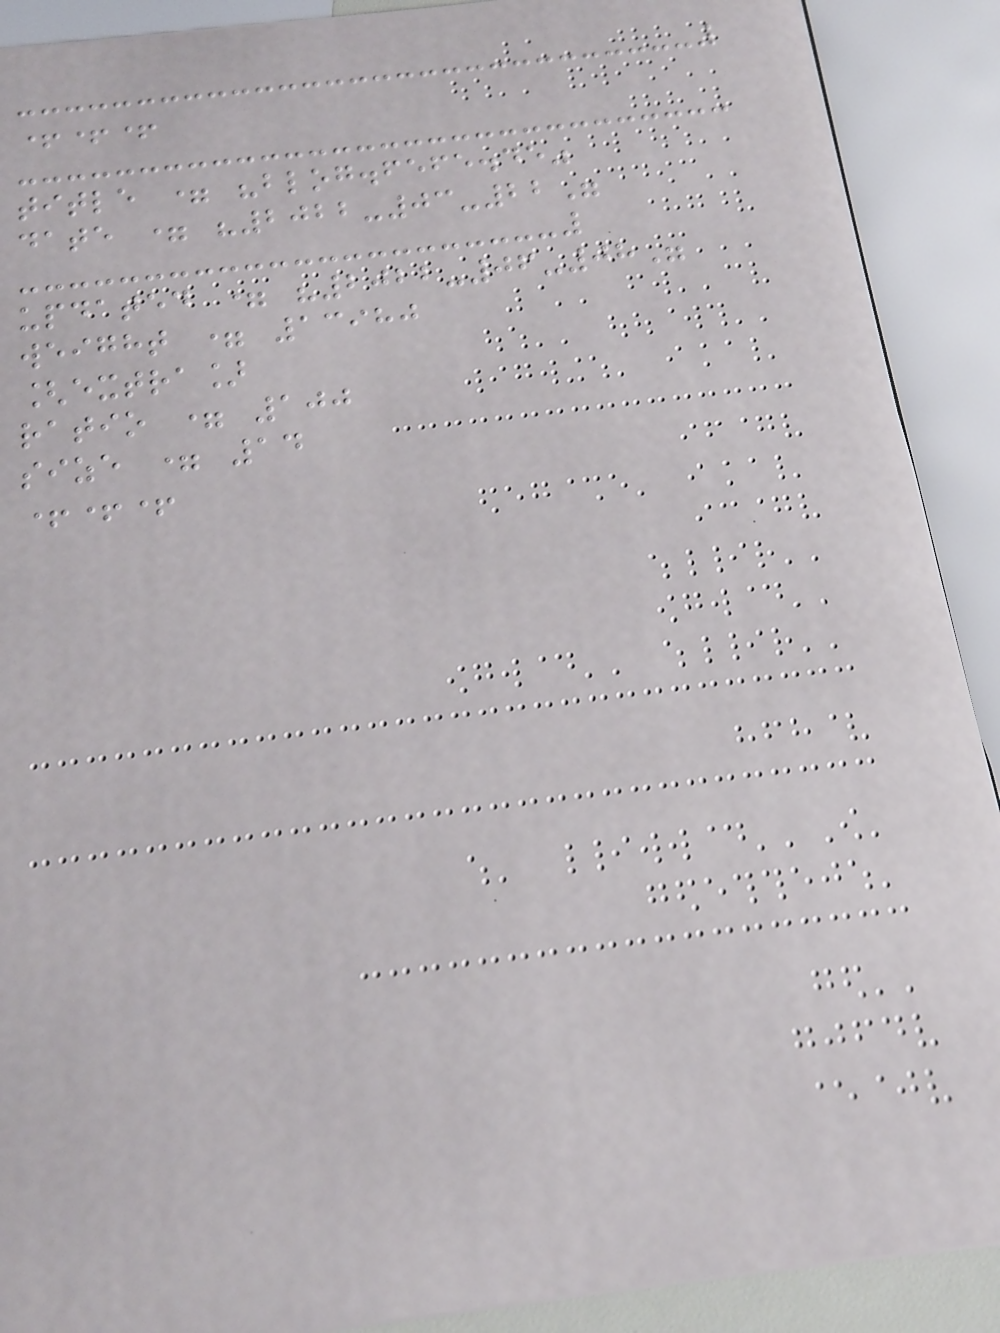+++
title = "blog.fefe.de"
date = "2022-03-22"
updated = "2022-06-08"
weight = 13980
[extra]
ratio = 100
size = 14
+++
